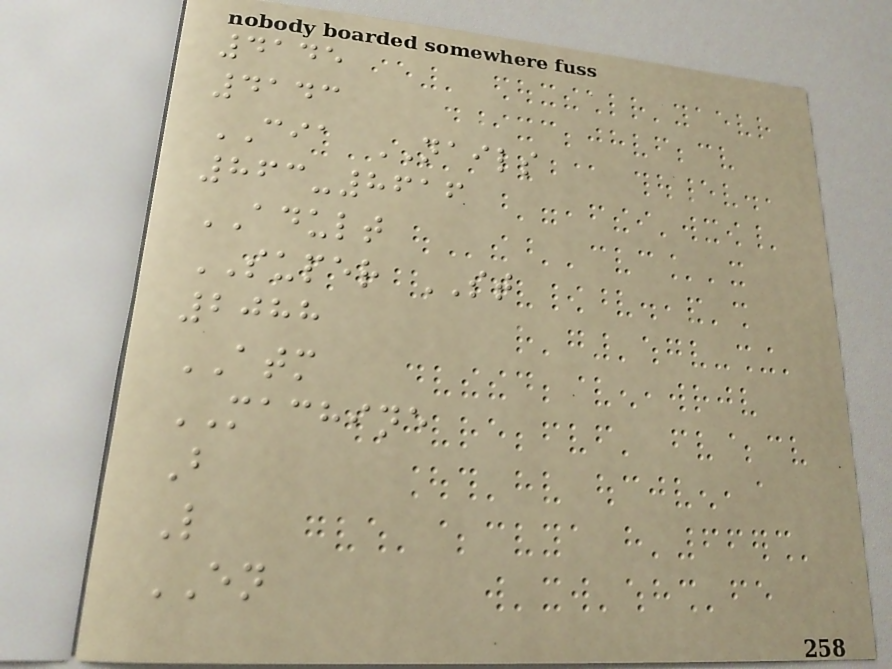4145
4143
CIA NAILS
863-8616
ADULT
SUPER ST
2088
ATM
MACHINE
B
L
EN
